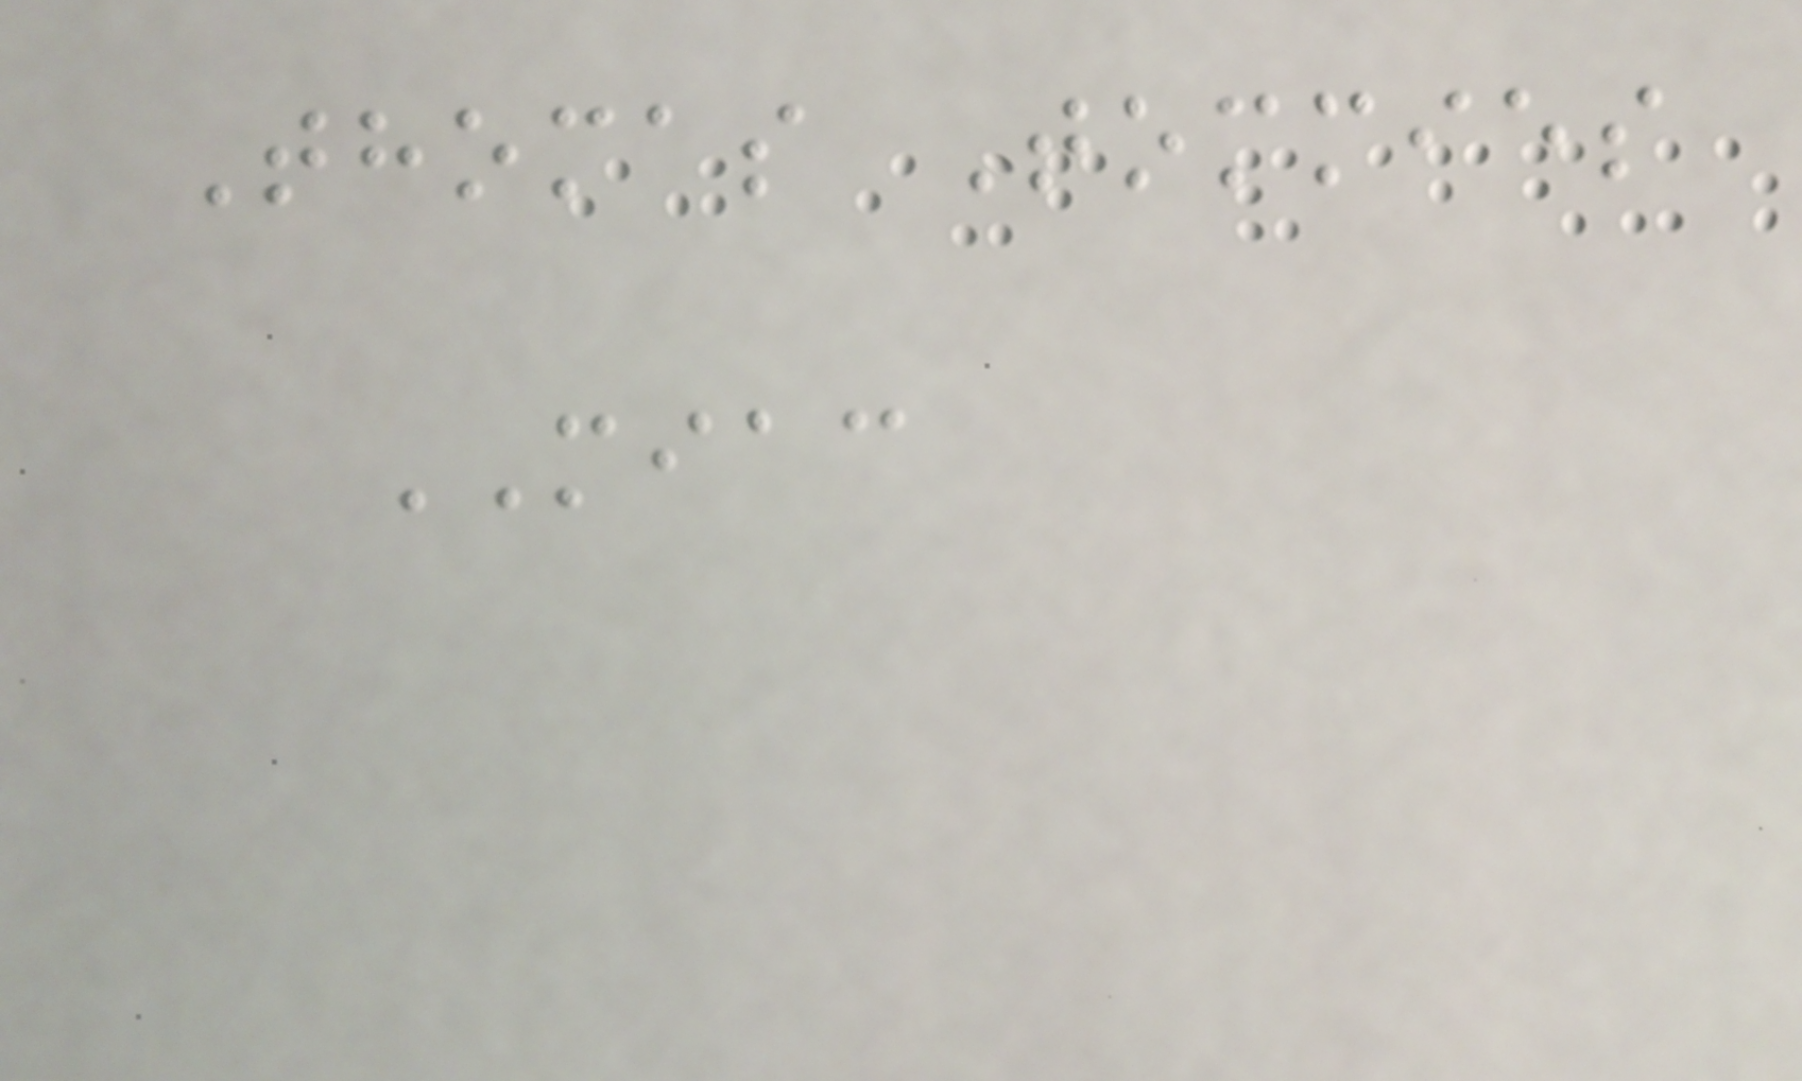Thomas Tommies
MIAC
